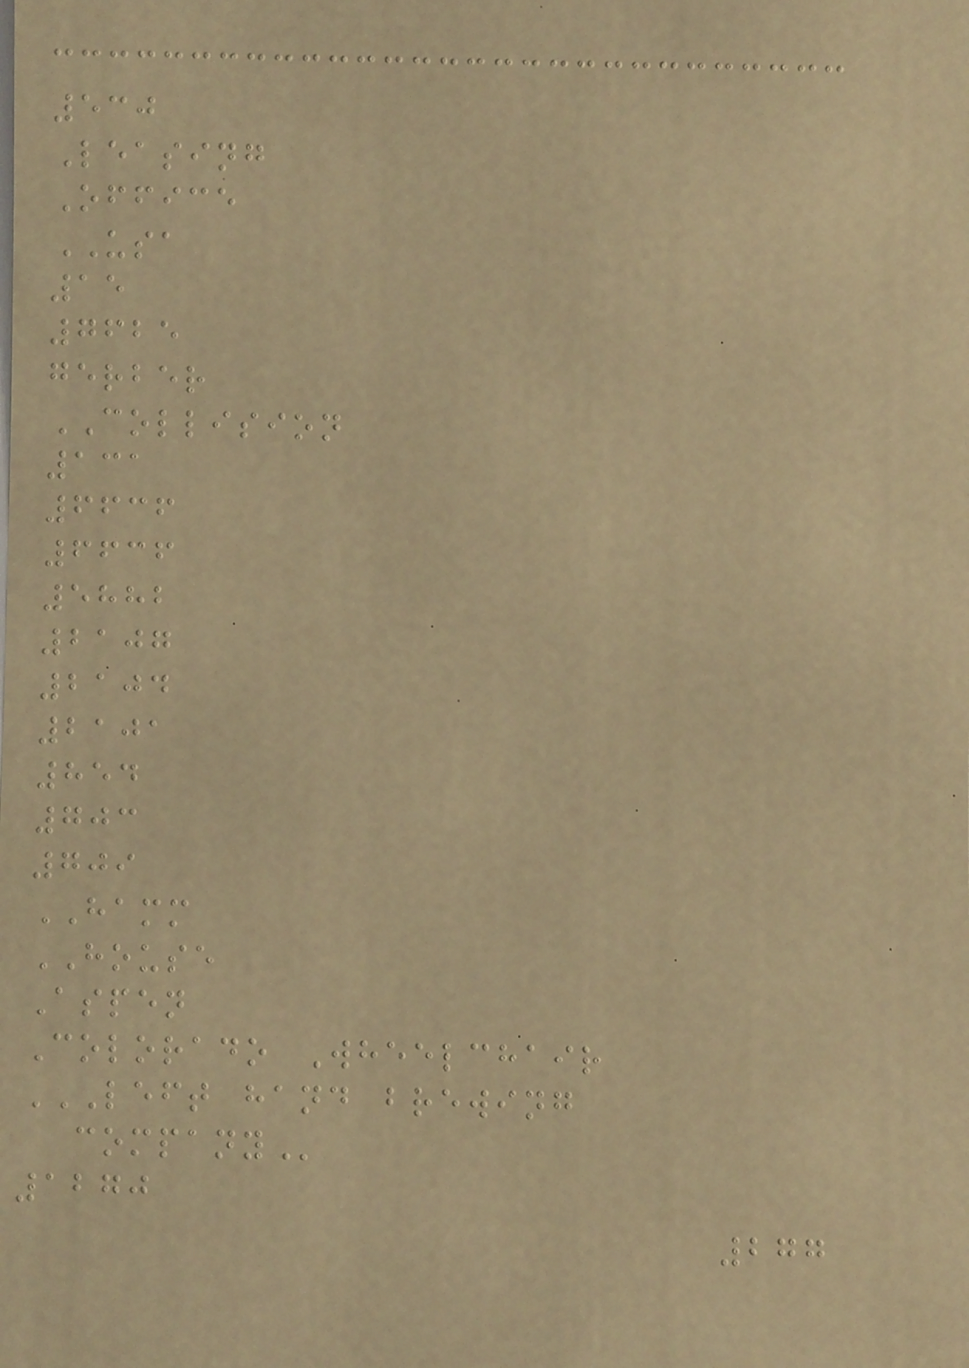530
Leasing
Office
USA
15
7625
gerber
COLLISION
131
6636
6636
5882
2107
2104
2101
854
703
709
HAMM
HOUSE
Aspen
Colorado Wheelchair
LEFT HAND BREWING
COMPANY
1270
277
